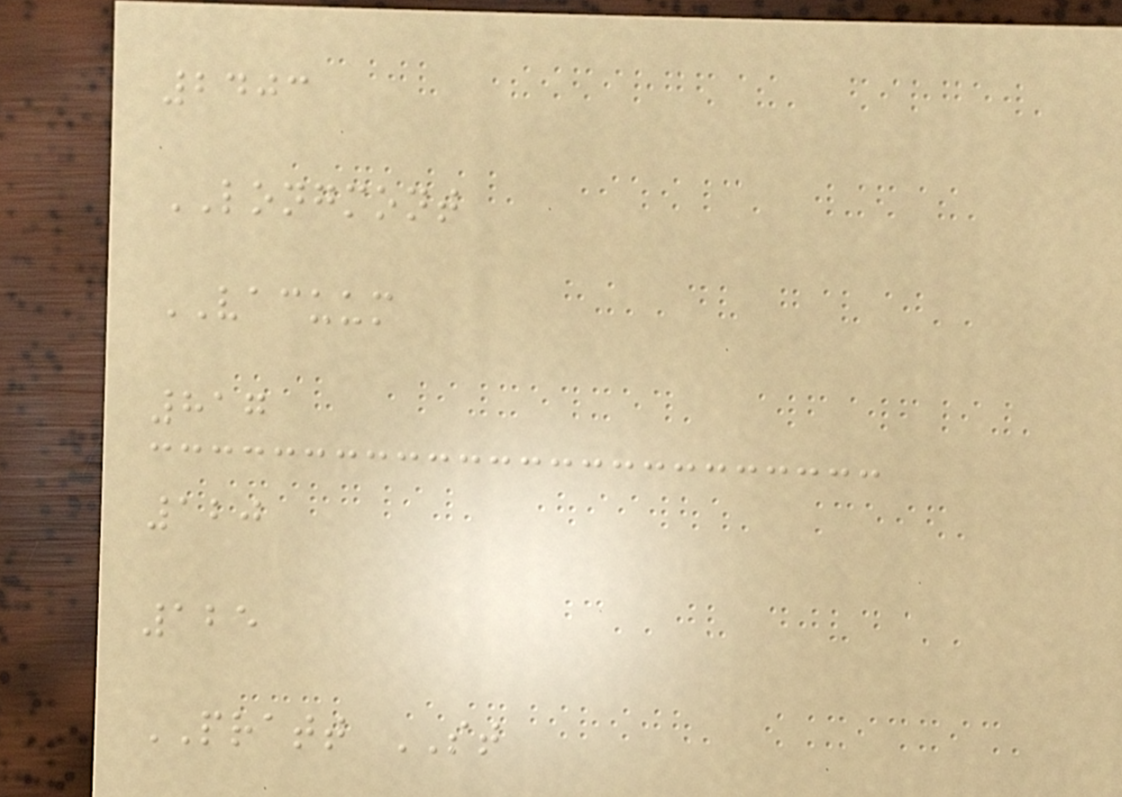2403
LONGMONT
VACUUM
817
120
125
PRATT ST
